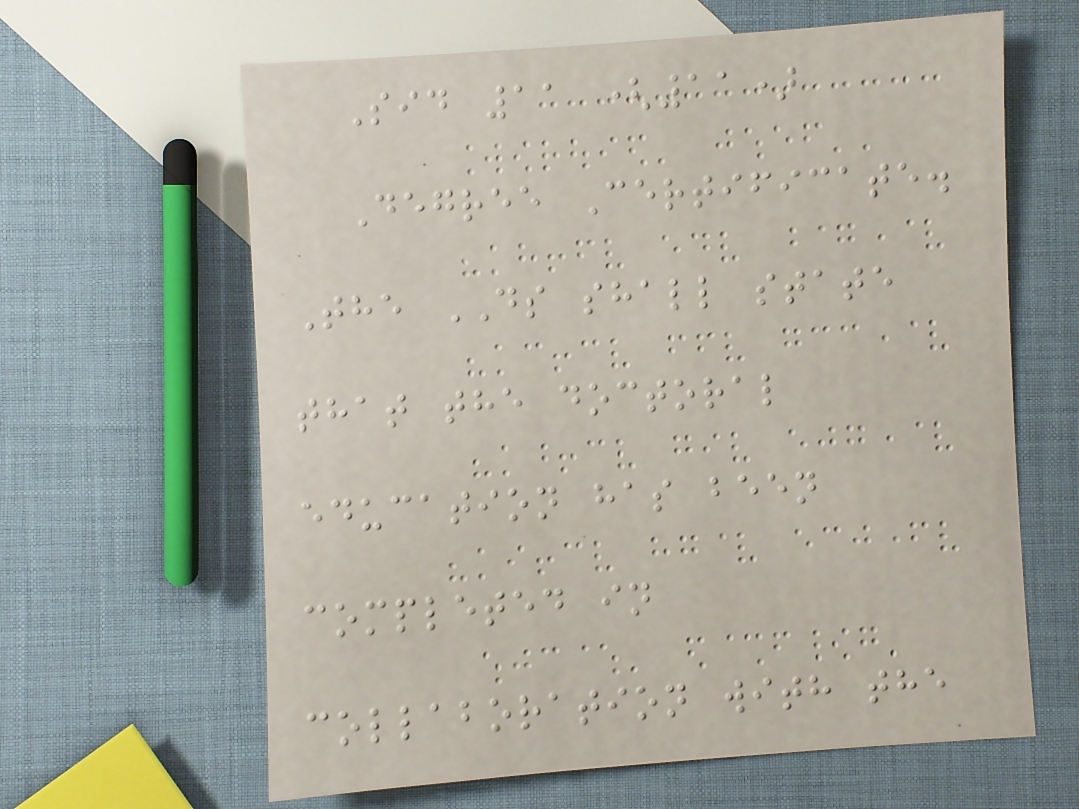Sid 11 (11)
Degree Certificate.
The DS shall state
that the doctoral
education has been
completed in
collaboration with the
